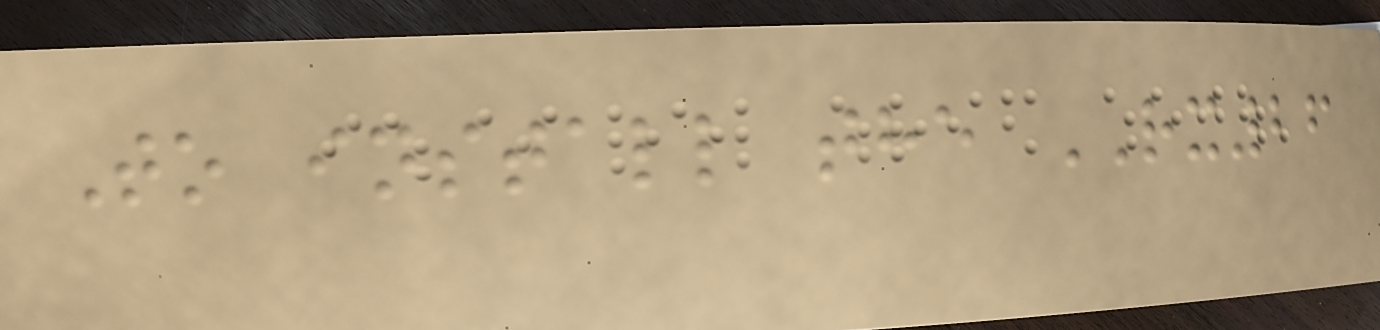To install the RX26
